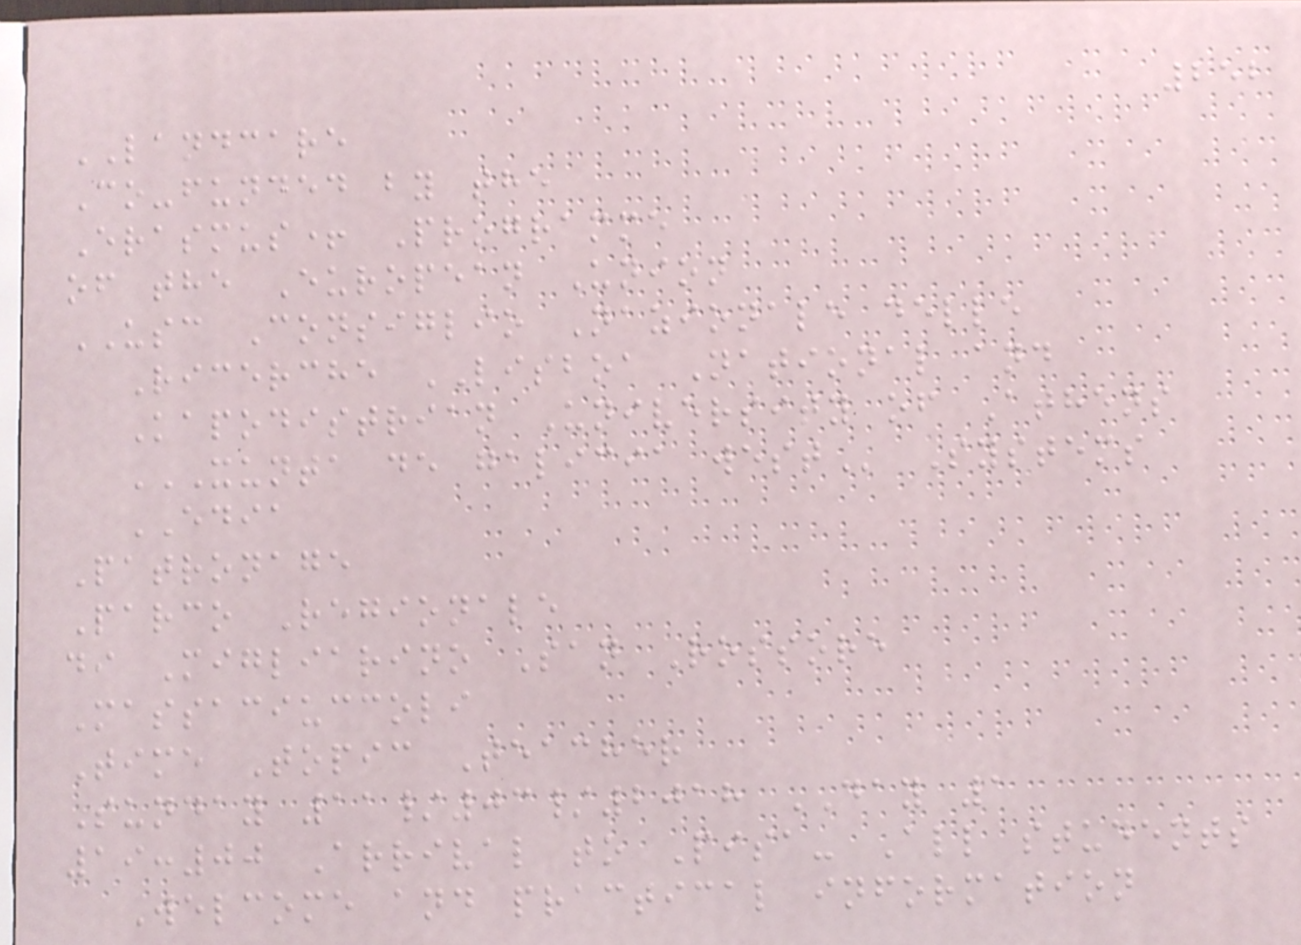252
LANDCARE
Co-funded by the
Erasmus+ Programme
of the European Union
USC Consiglio Nazionale delle
Ricerche LISBOA National and
Kapodistrian University of Athens
XUNTA DE GALICIA WEST Systems
EDIA
Patronage
Parco Regionale
di Migliarino San Rossore
Massaciuccoli
Time Topic Teacher
Sunday 11/03/2018 DAY 1
19:00 Arrival to Pisa- All students
Welcome and practical information
